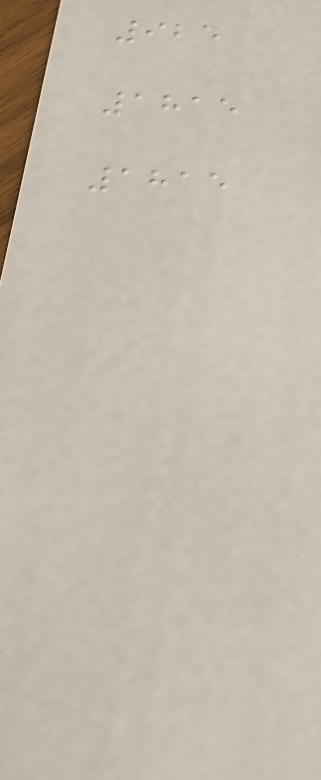925
1815
1815
